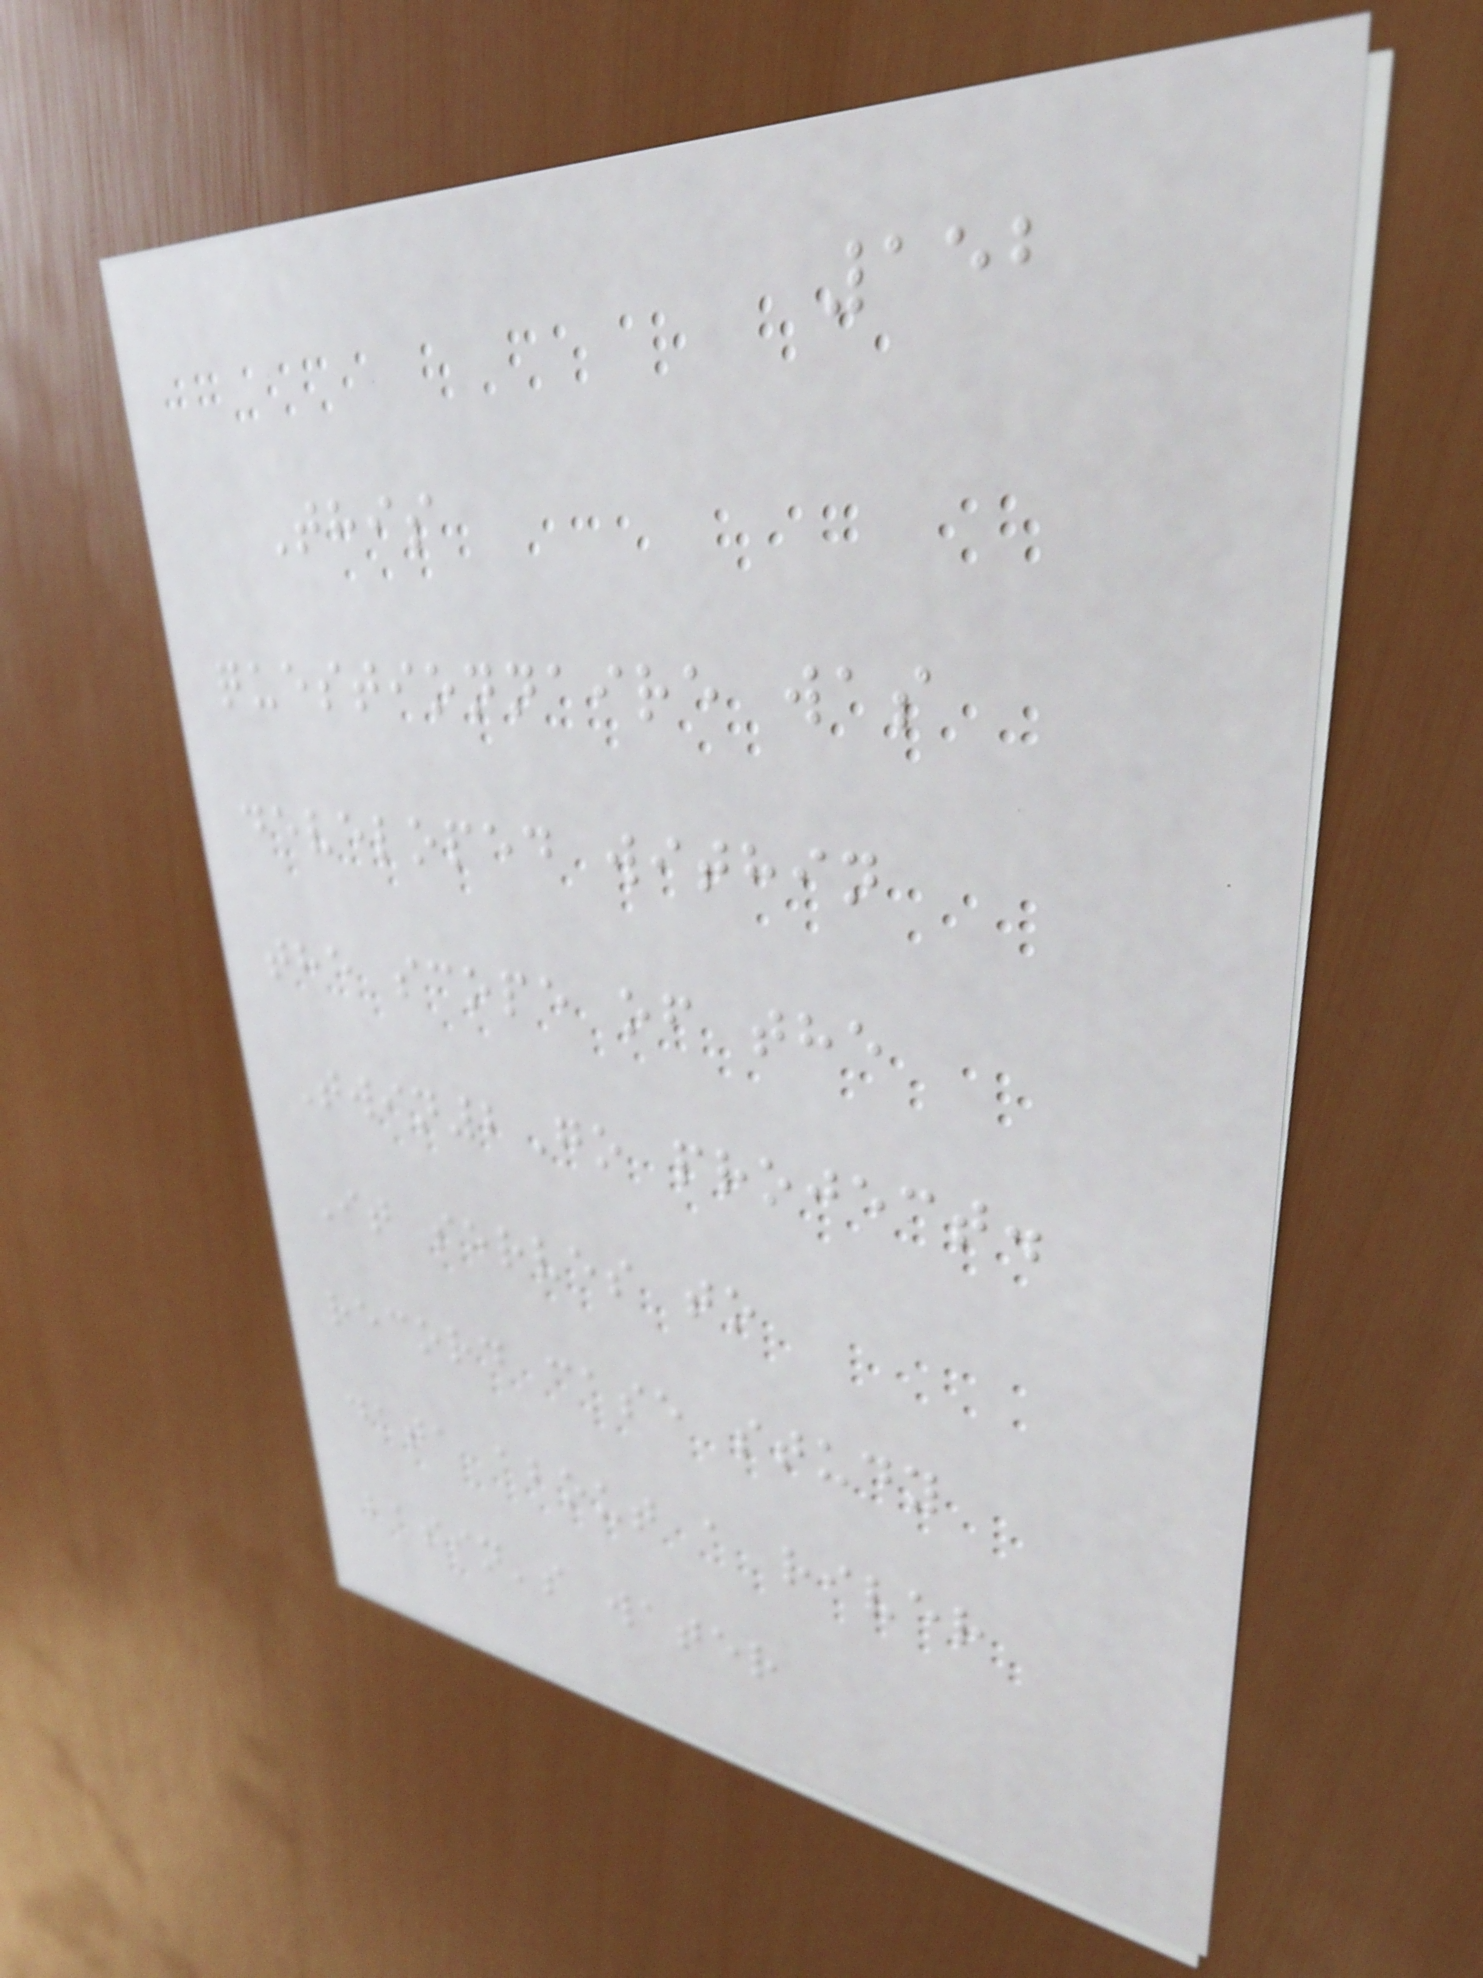152
This
questionnaire was
developed within
the scope of the
Twin2Go project.
It serves to
record case study
data about a river
basin's water
